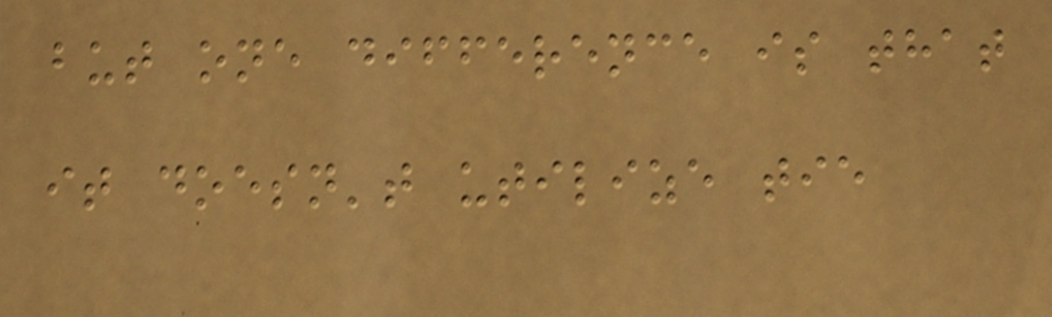but one difference is that
it doesn't utilize tie
